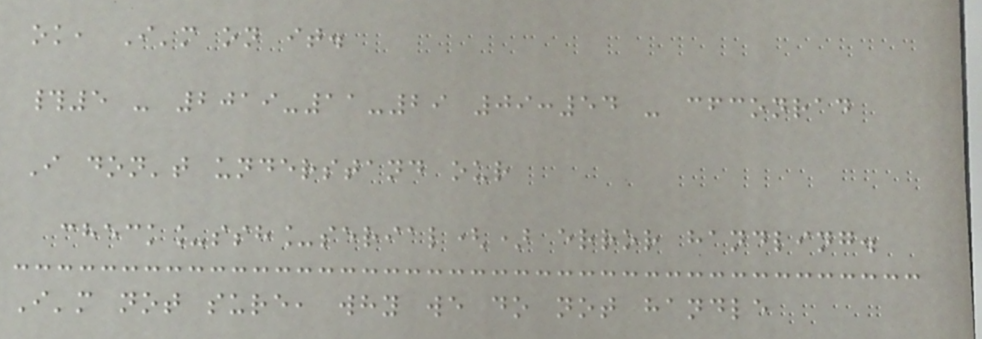ok, I'm on it.
#5 - 2019-11-29 09:54 - cfconrad
I don't understand our
check_ssh_serial() error handling.
I'm not sure, why we do not handle
